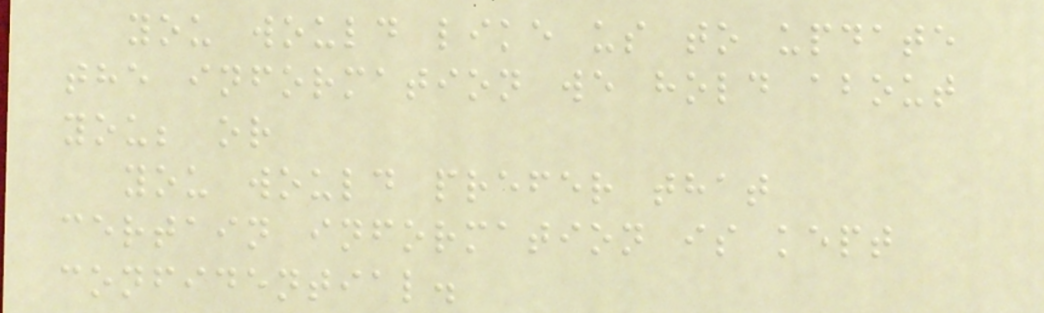you would like us to update
the information we hold about
you; or
you would prefer that
certain information is kept
confidential.
